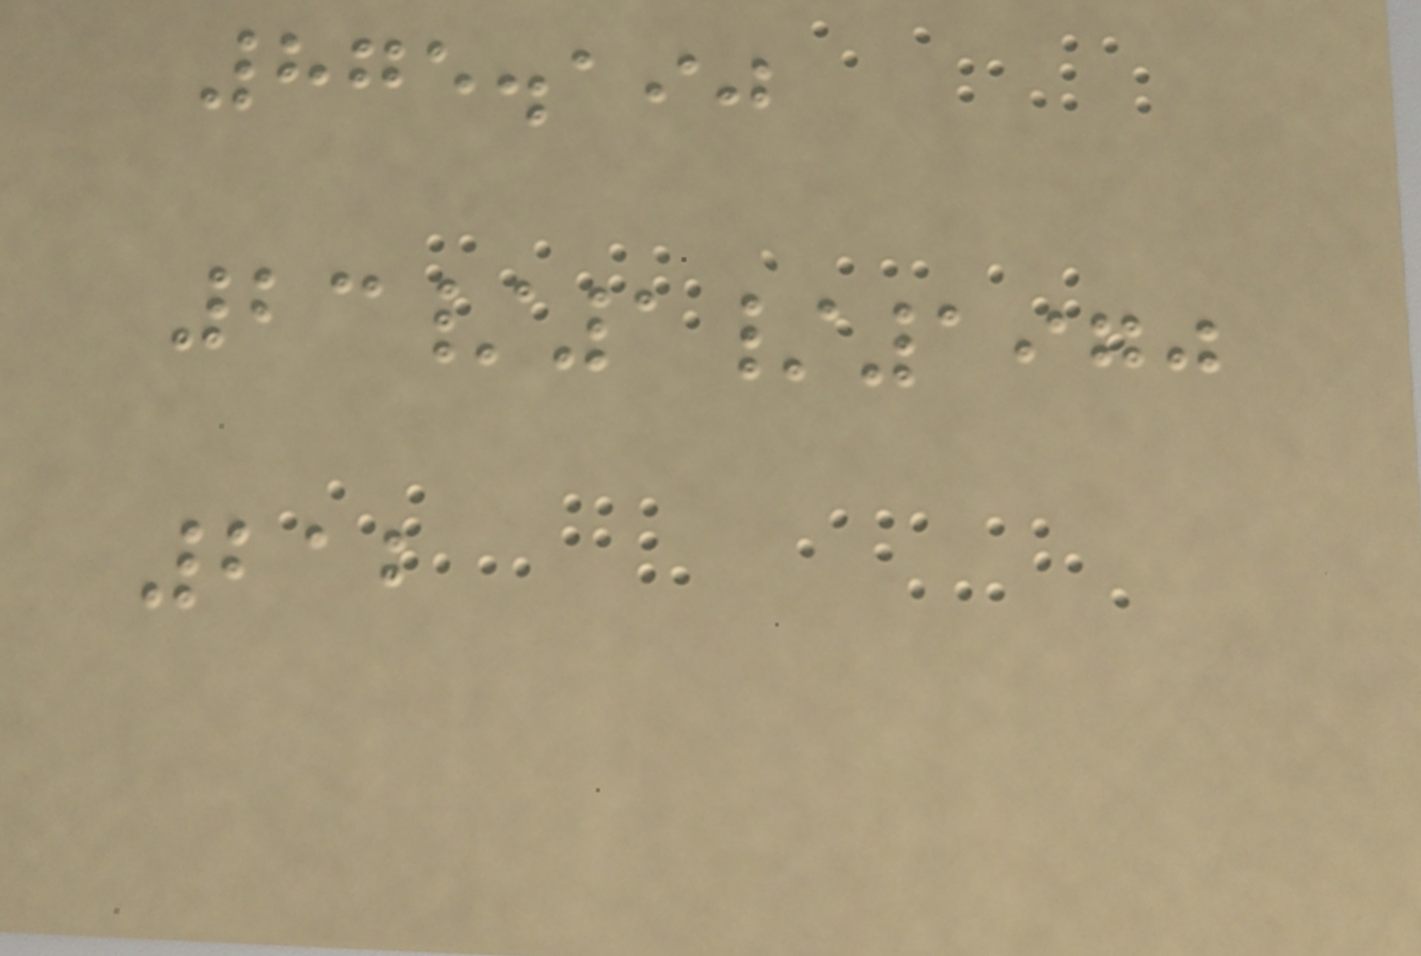875.190
23/1/1970
212
